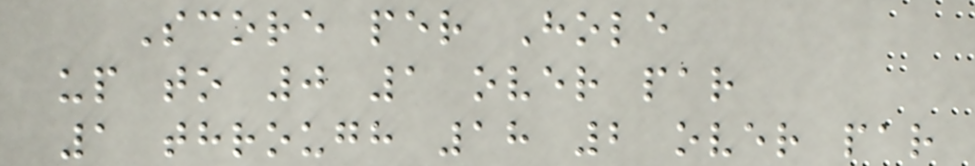Score per Hole
up to 0 1 over par
1 through 18 2 over par
